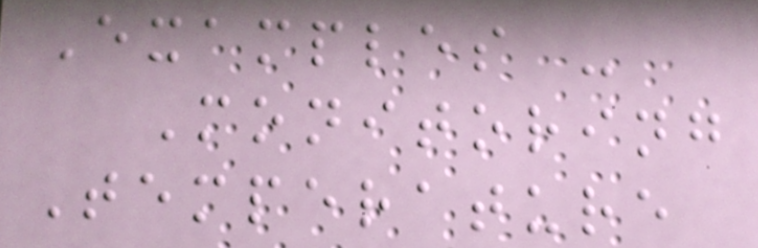Examples -
Monitoring
Temperature
